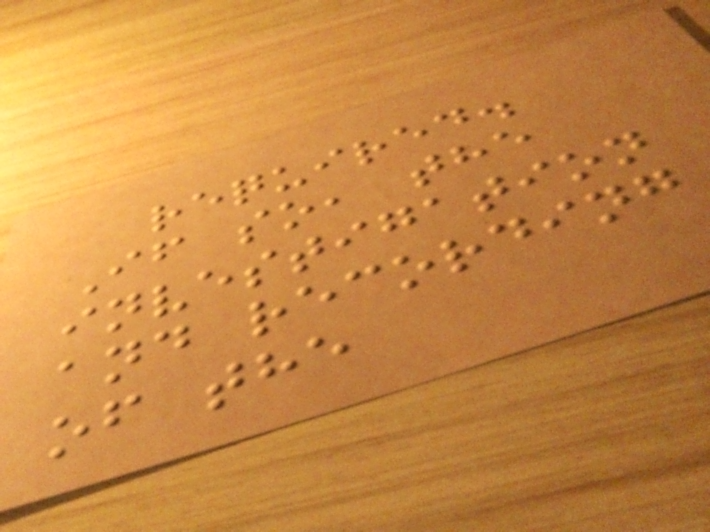required.
If so, the
investigation
and recording
of the
